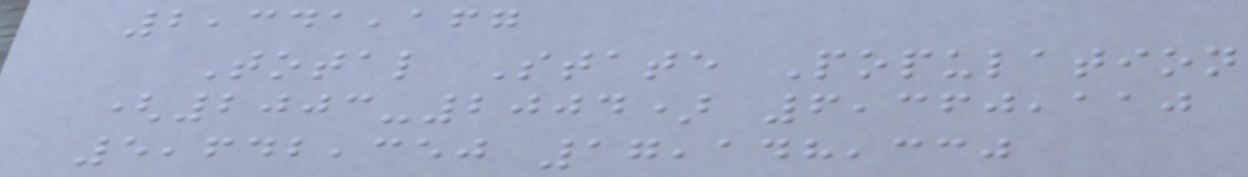2,341,167
Total State Population
(2003-2004) 6,360,110
5,642,350 17,148,330
